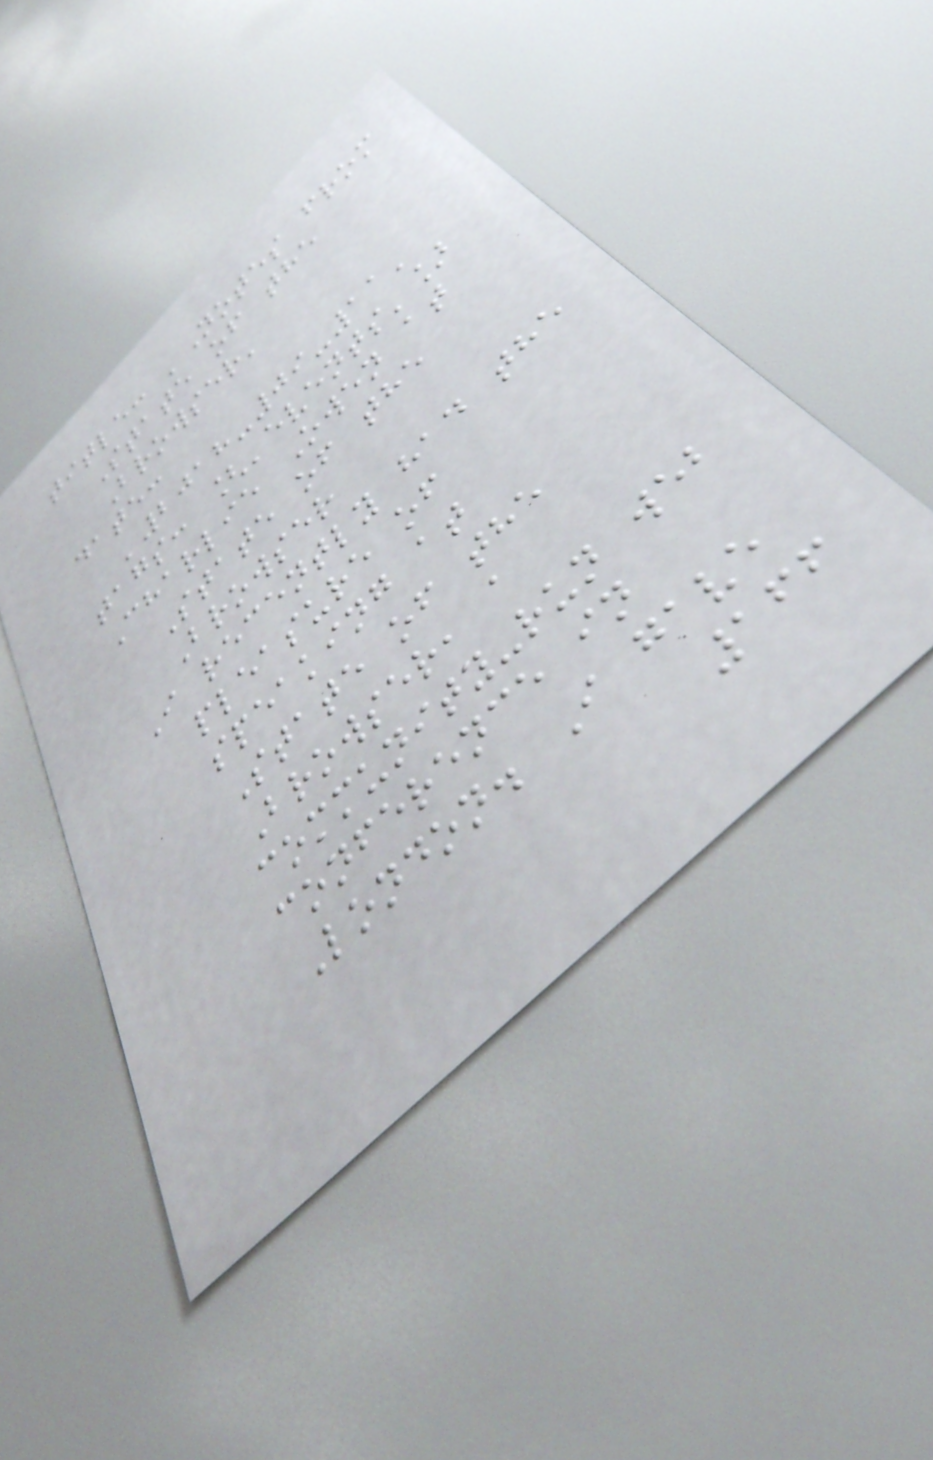title: 'Notes from
State of the
Browser'
date:
'2018-09-11'
tags: ['events']
Charlie Owen at
State of the
Browser
I recently had the
pleasure of
speaking at
State of the
Browser, a
community-run web
conference in
London. I gave
166
